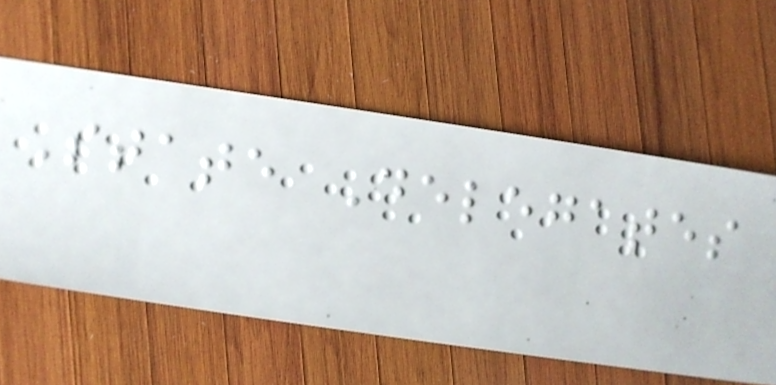State Delegates
